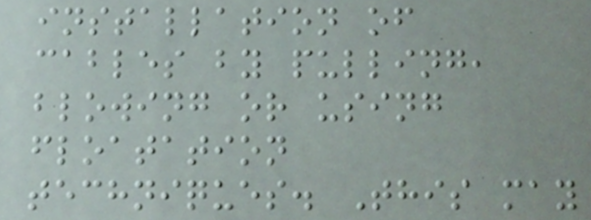installation of
cables by pulling,
blowing or using
floatation
techniques. This may
